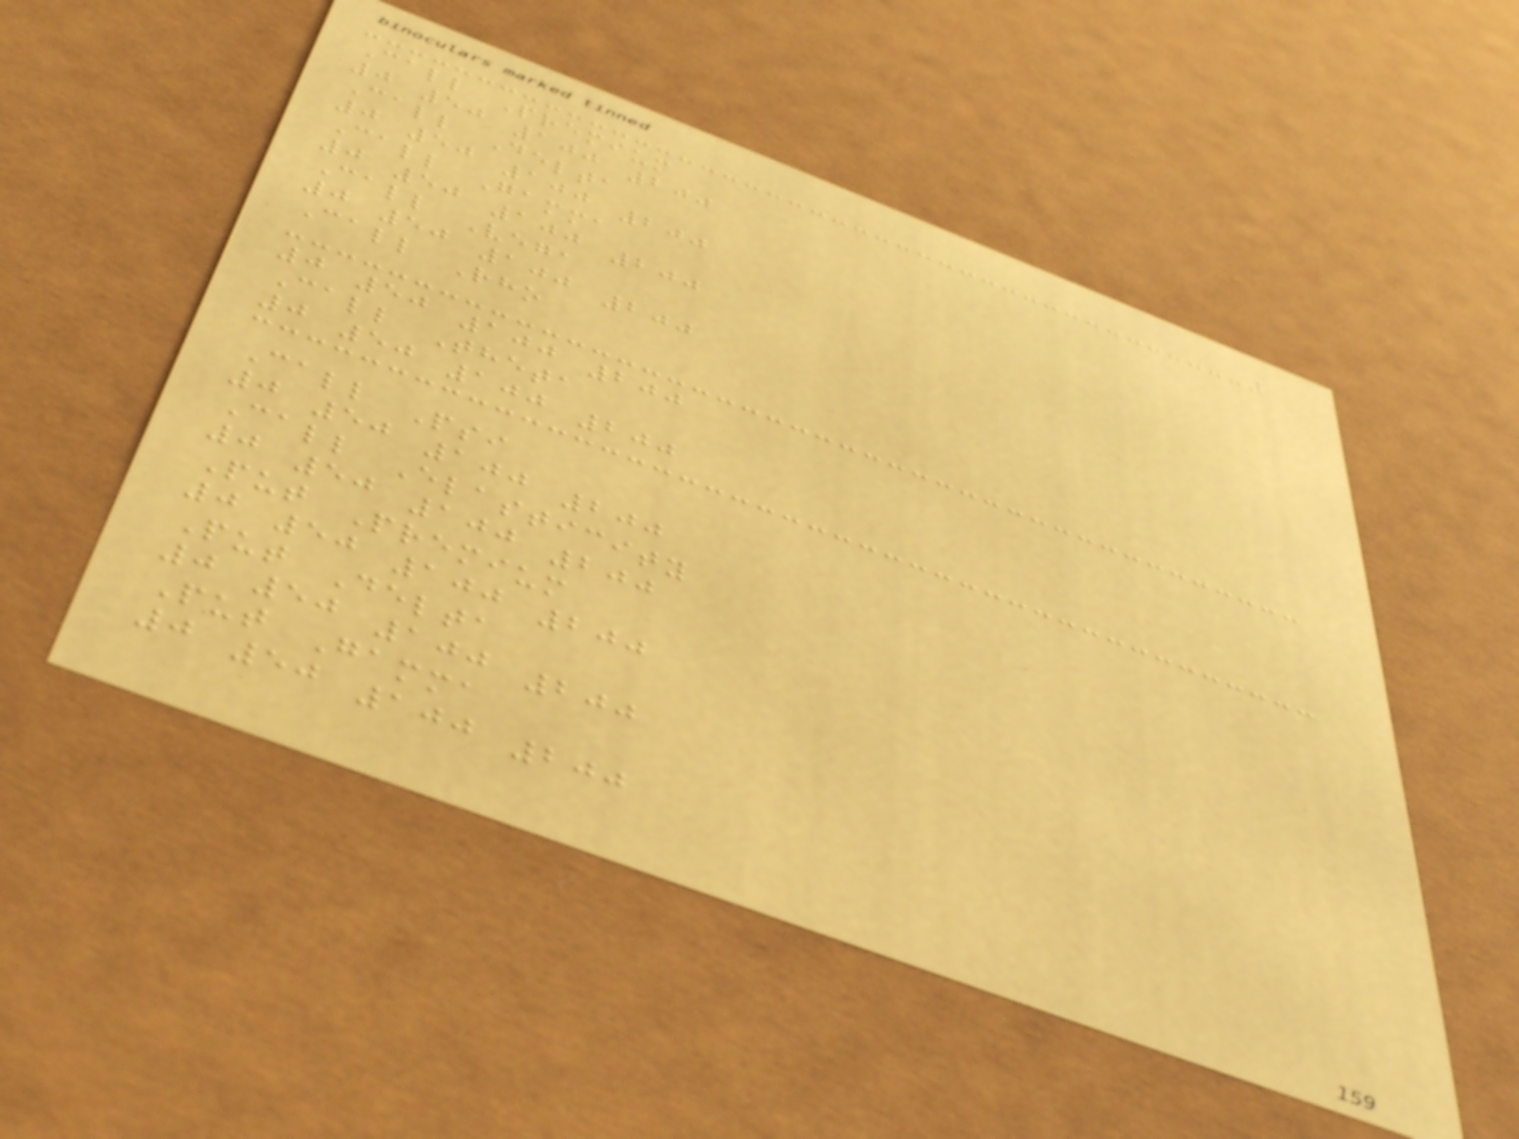Call Premium
0 50 100 200
Call Delta
0 50 100 200
Call Gamma
0 50 100 200
Call Vega
0 50 100 200
Call Rho
0 50 100 200
Call Theta
0 50 100 200
Call Psi
0 50 100 200
Call Elasticity
0 50 100 200
Put Premium
0 50 100 200
Put Delta
0 50 100 200
Put Gamma
0 50 100 200
